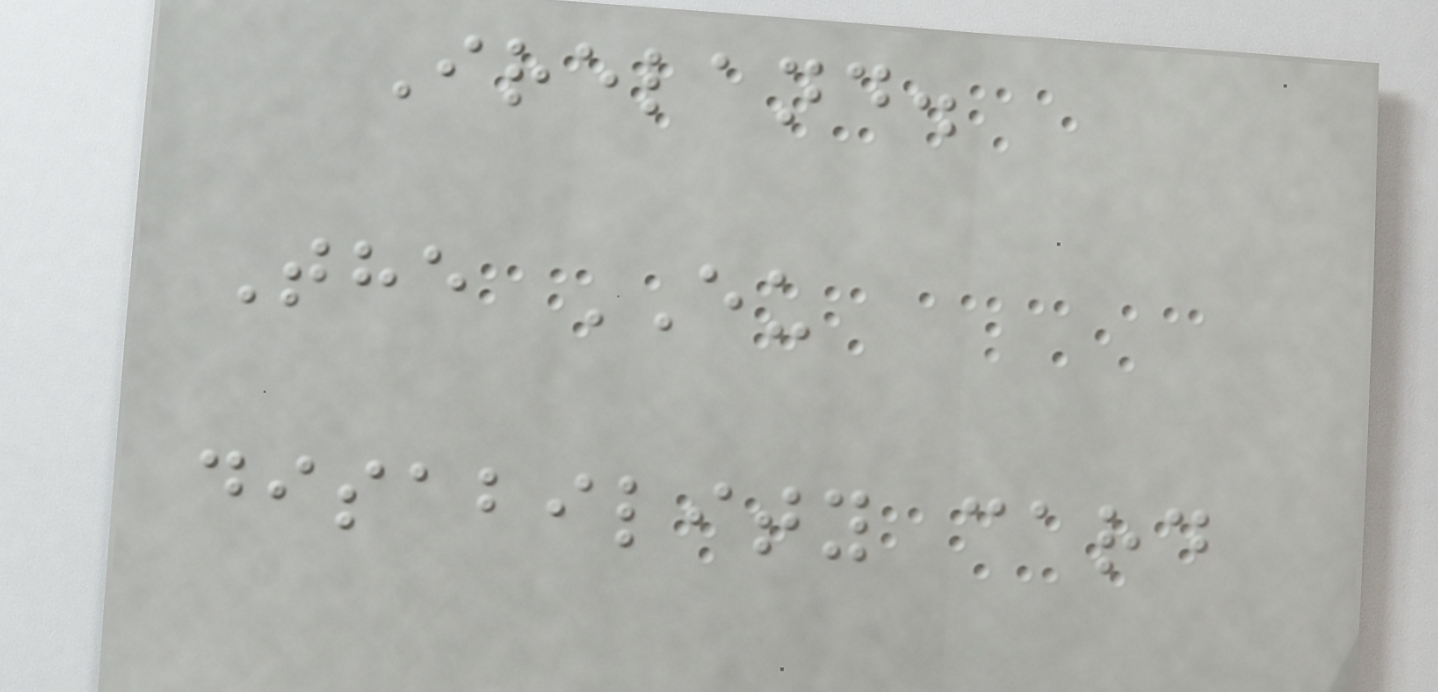Ireland.
The EU
disability card
